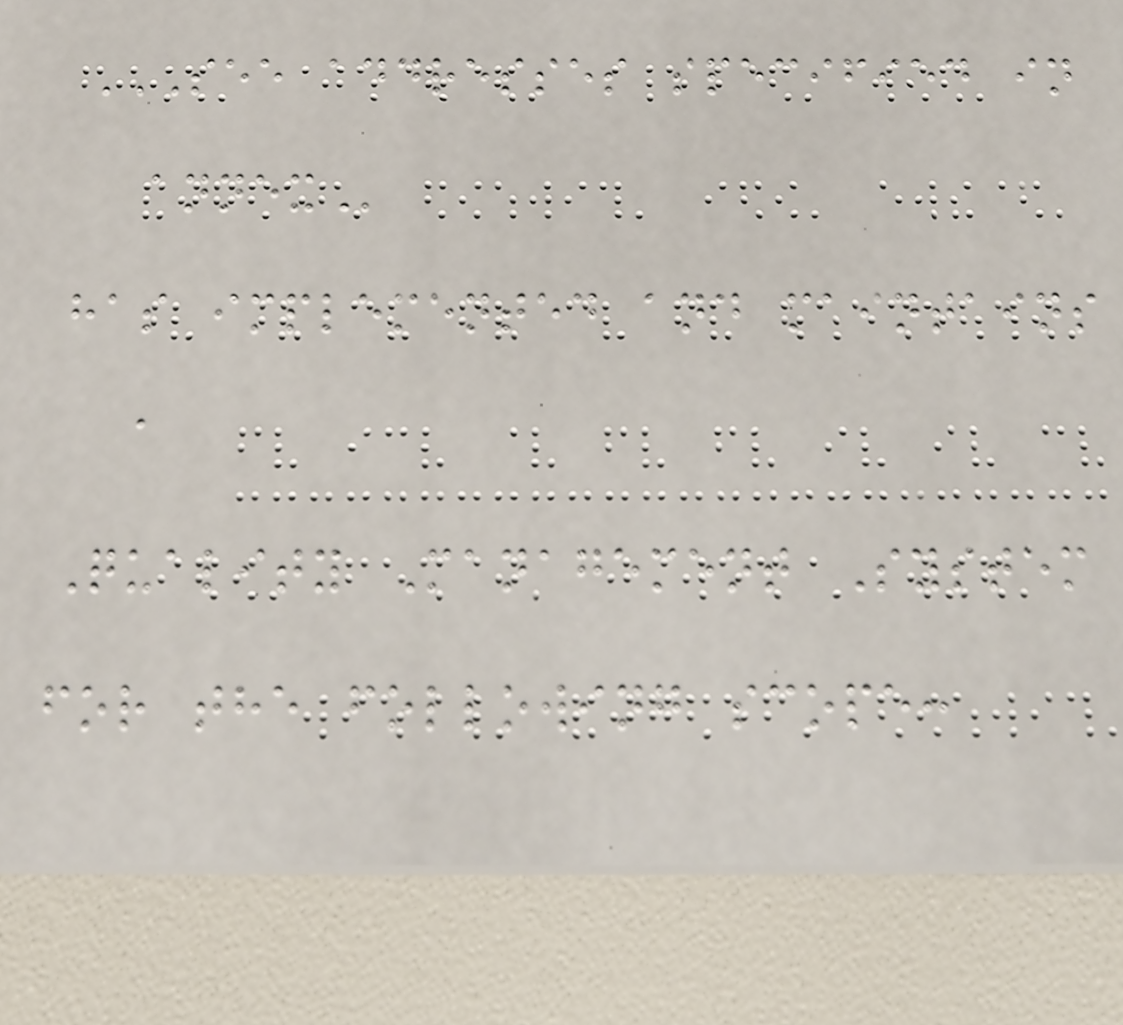SEE ADDRESSES SPECIFIED IN
ANNEX
has implemented and maintains
a
Quality Management System
for the following scope:
